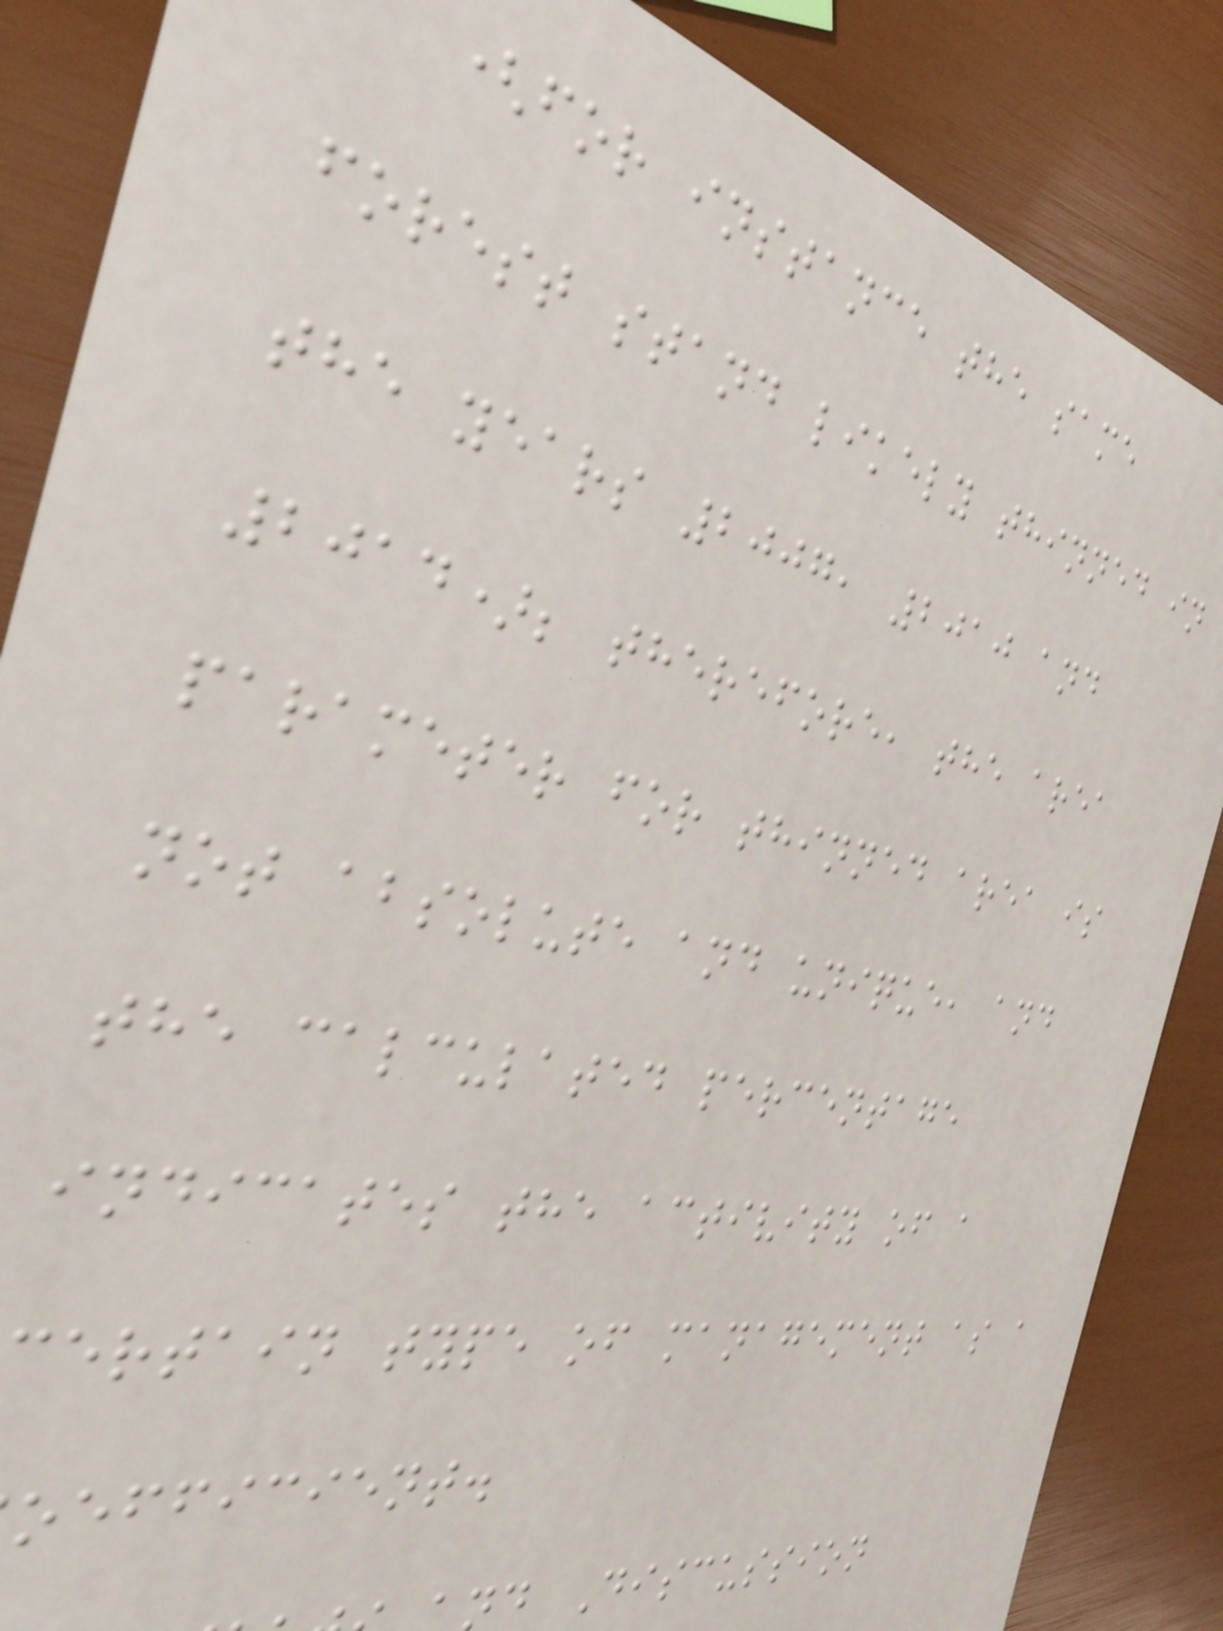(for instance the same
forest stand likely thinned in
the years 2007, 2010 and
2014); therefore, the area
parameter for thinned area is
not absolute and unique, and
the calculated percentage
indicates the activity of a
certain type of management as a
oefficient.
d Discussion
